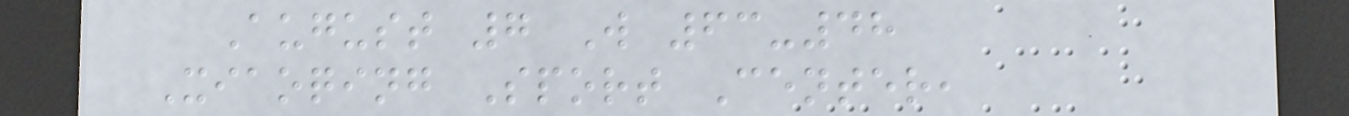August 7 W 63-48
Xiaoqing Sport Center,
